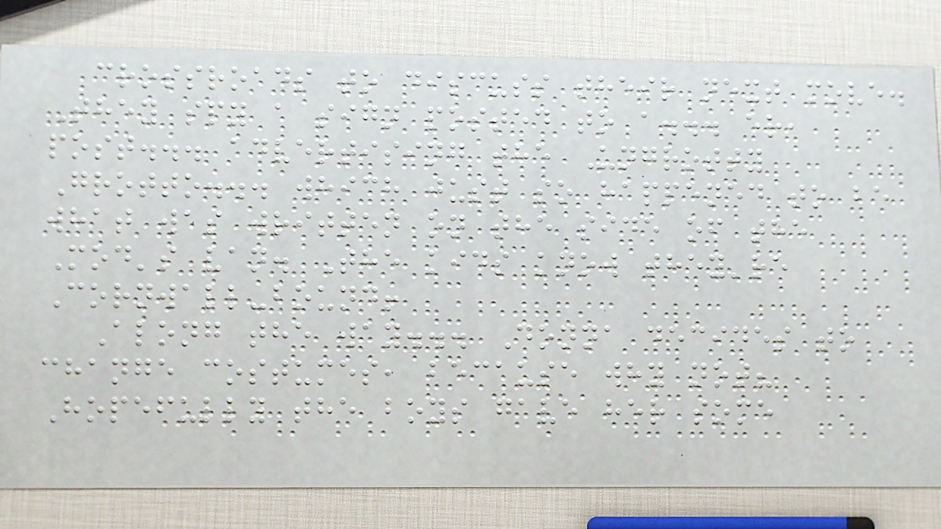crossroads to discuss their next move.
They spy a sign posted to a... er,
post... advertising the Ungrotty
Grotto... which just so happened to be
what was written on the side of the
Mod's van. The kids know they're
Cornwall-bound!
Along the way... Donna decides to
change costumes, because why not?
Hopefully the boys gave her some
